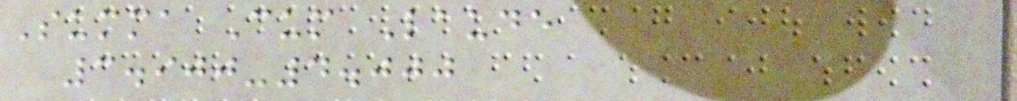Summa Cum Laude
3.900-4.000
